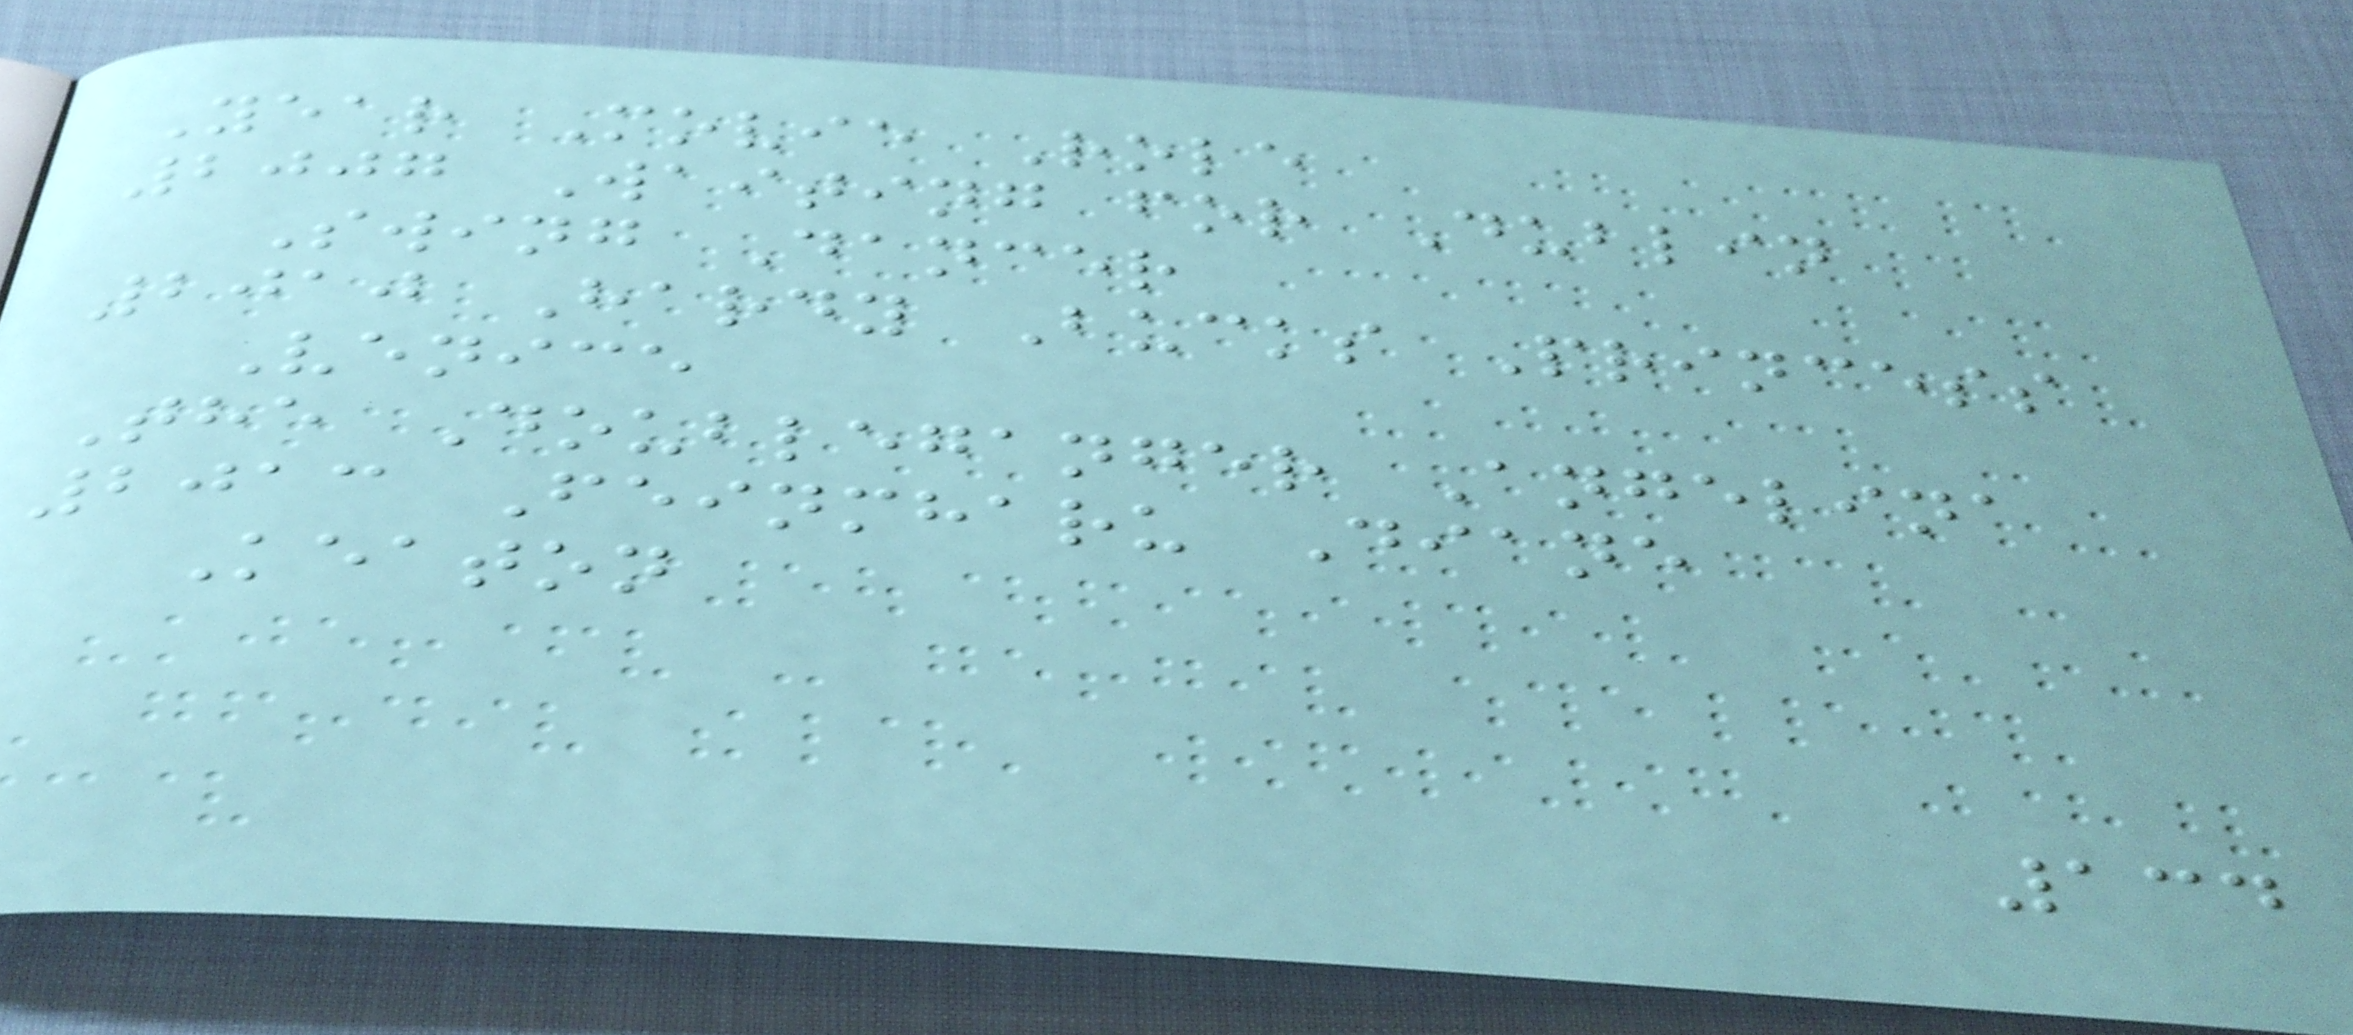Year Movie Role
2007 Waiting for Dublin
Swing Dancer
2010 Hardy Bucks Princess
Venice
The Doubleganger Angelina
2013 Feinmharu Diane
Keaton
134
